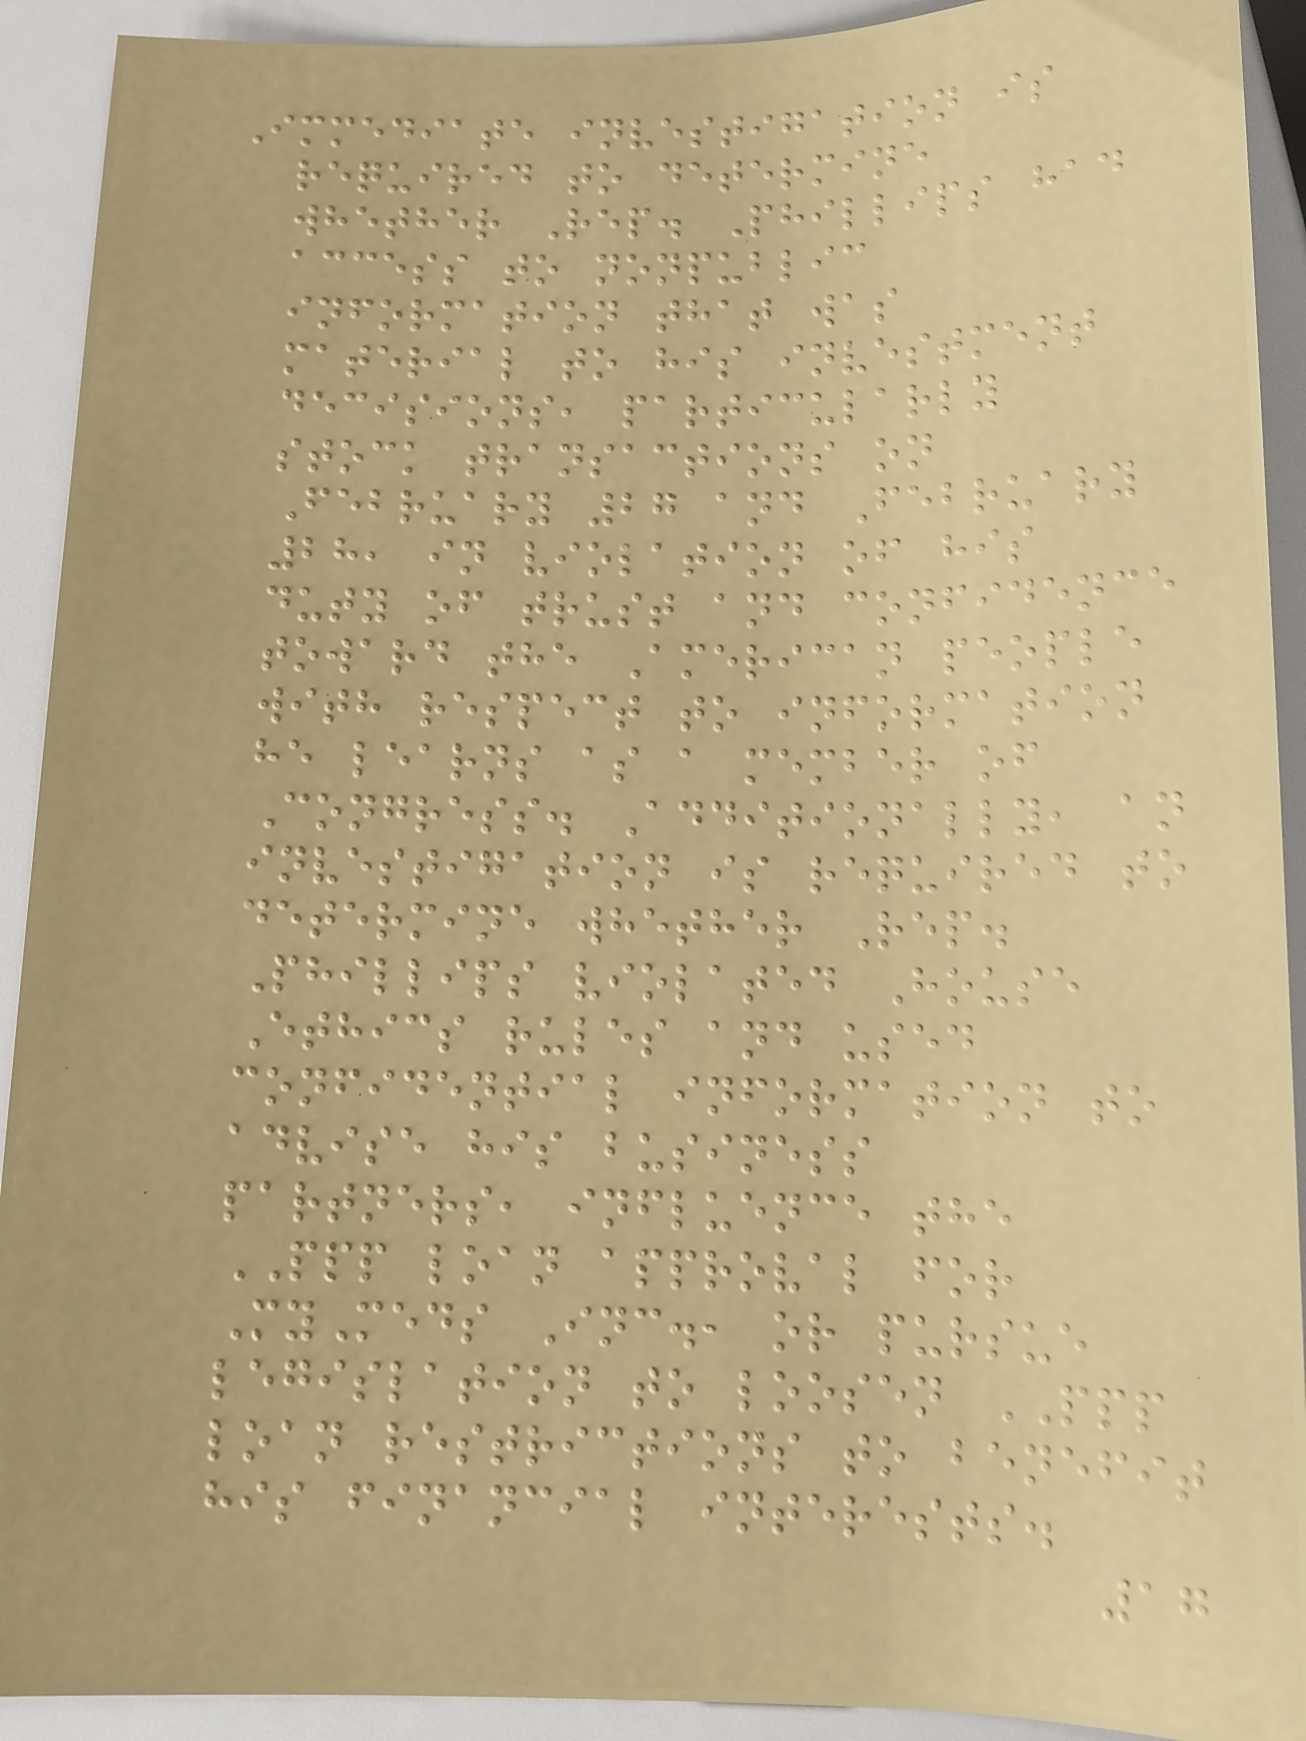Immediate investigation is
required to determine
whether Rep. Phillips had
access to nonpublic
information that was
material to his investment
decisions, particularly
stock transactions on
February 27 and February
28, in violation of his
duty of trust and confidence
toward the American people
with respect to information
he learns as a member of
Congress. Additionally, an
investigation is required to
determine whether Rep.
Phillips violated House
Ethics rules and used
confidential information to
advise his business
partners, influence the
PPP loan approval for
MyMeds Inc., or pursue
legislation to loosen PPP
loan restrictions to benefit
his financial interests.
17
